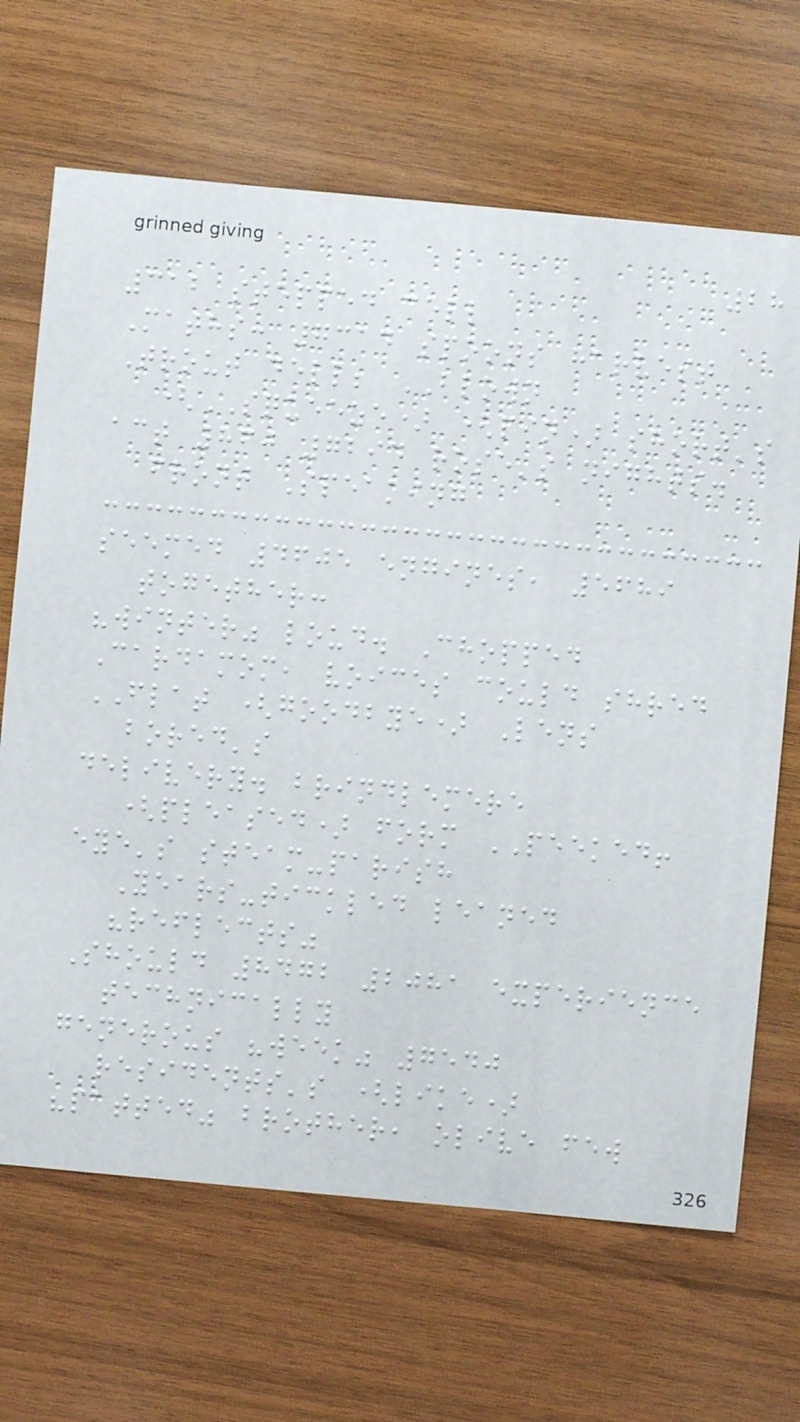28
312 stepped cell
Maths: 7314 spoons harvest
Trout dell; BLOWN
(SQUEEZE) (pin) short's
act 860 7294 rose's nights.
front Speaking
seemed 4605 engines, 5689
together:
"winter" loud. Chopped
Cardamom, voices could shred
FLAT (goodbye) Lens
bored's
delivery. brindlemere
(pleased) form PEEKED!
eye's steam-parish
Years-tickled leaned
"reflects"
Should 8472 2081 experience
technically
generous "week" 7540
residents's (like)
"patted" brother, olive few
